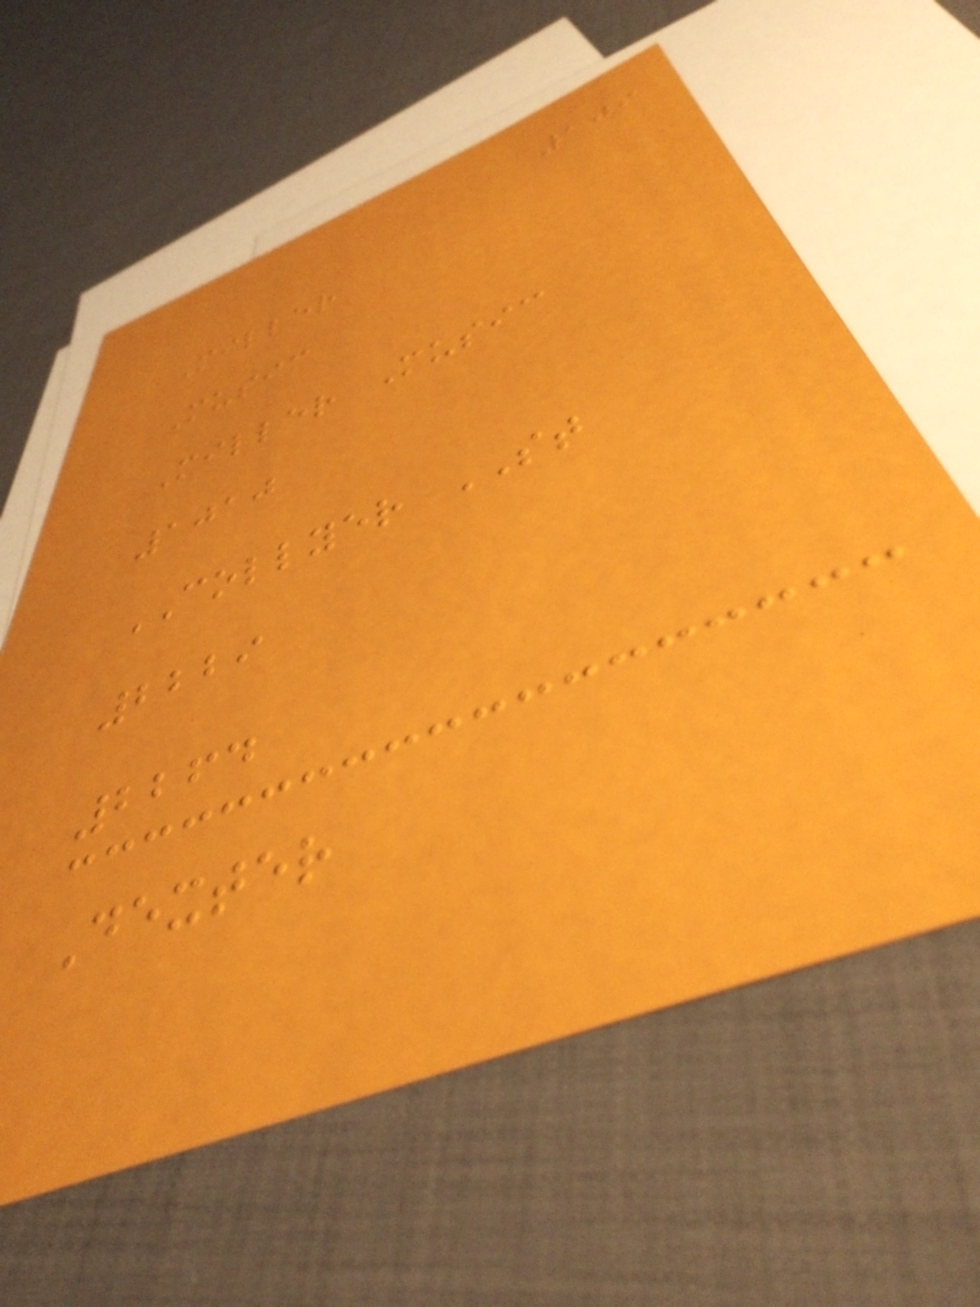109
Miller
Music
Miller Music
1010
COLLYER ST
2229
2264
Dexter
